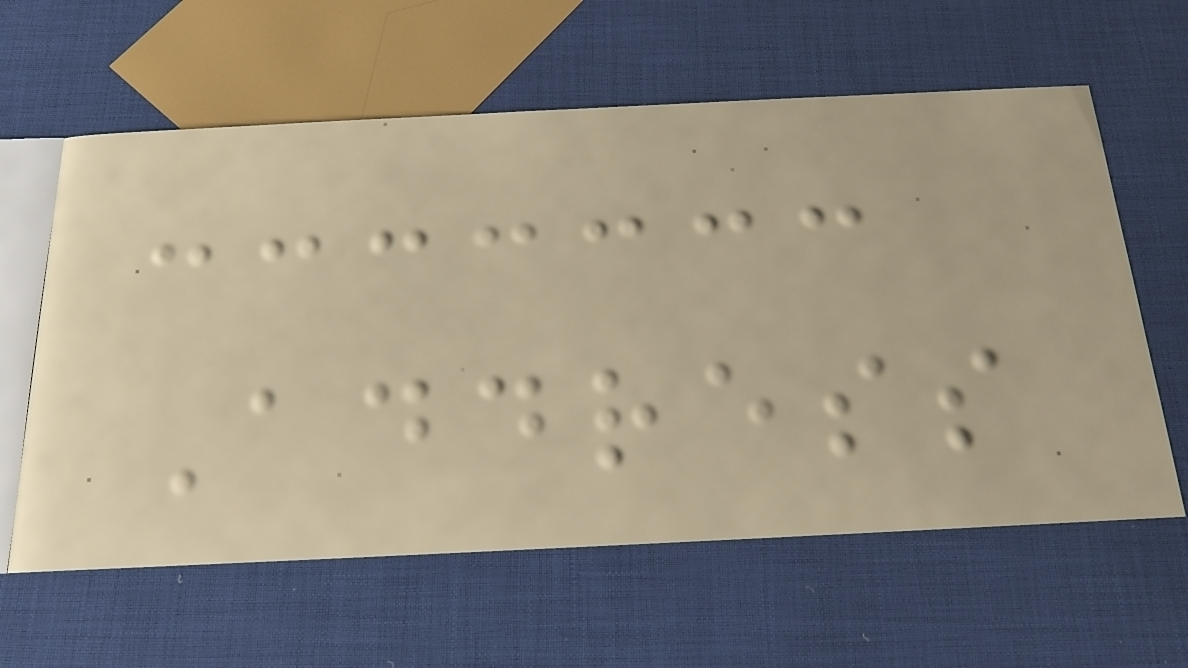Address
